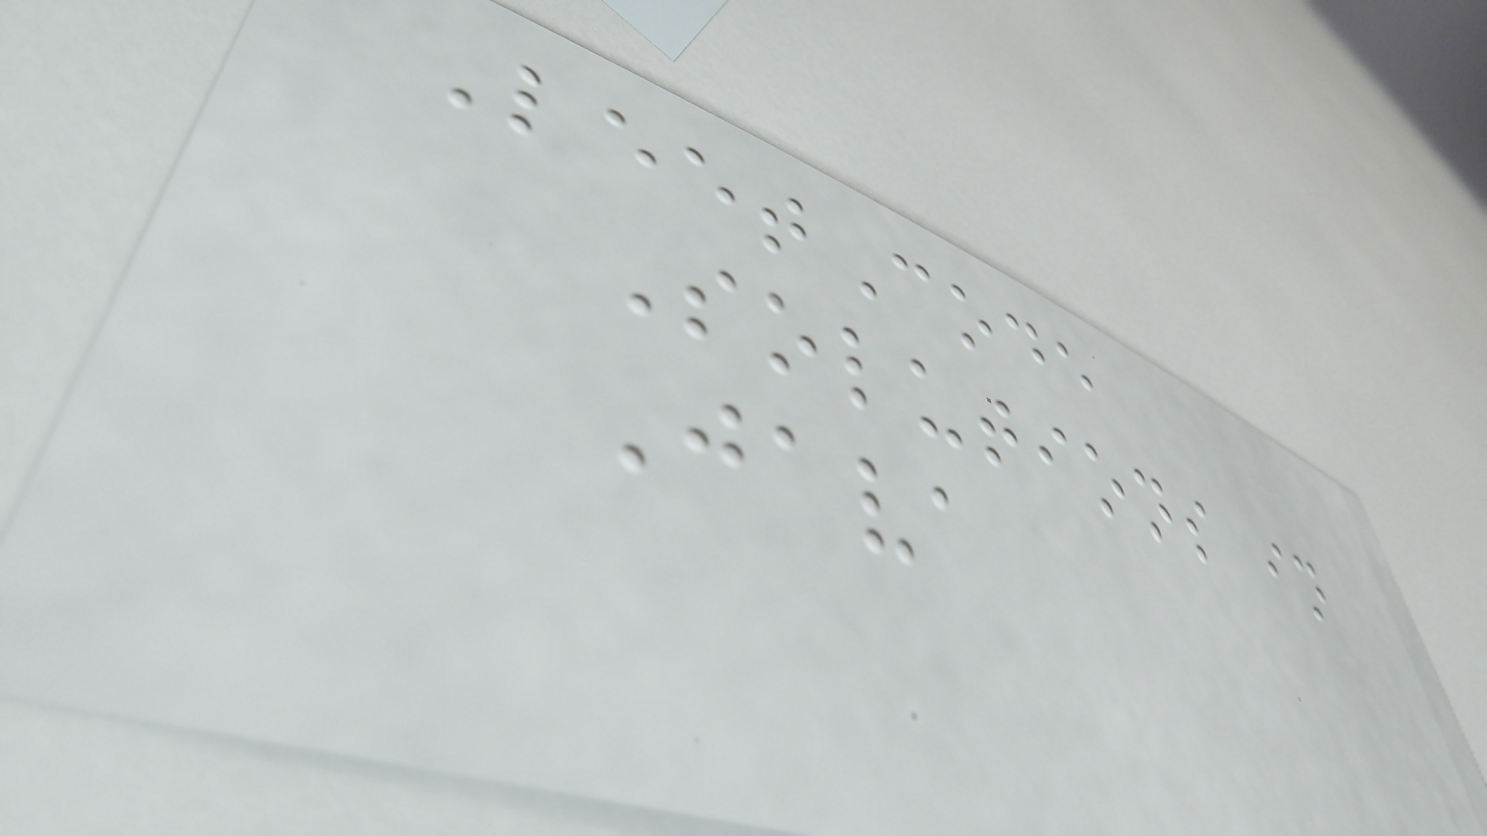LeetCode
Solutions in
Java
